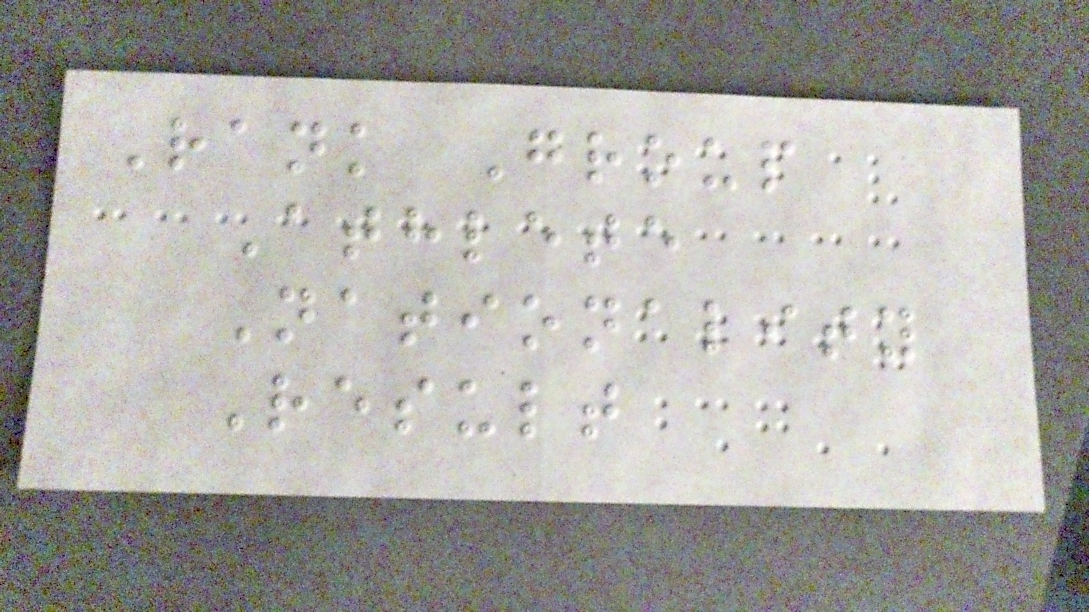Rank Group
Athlete
Nationality
Result
